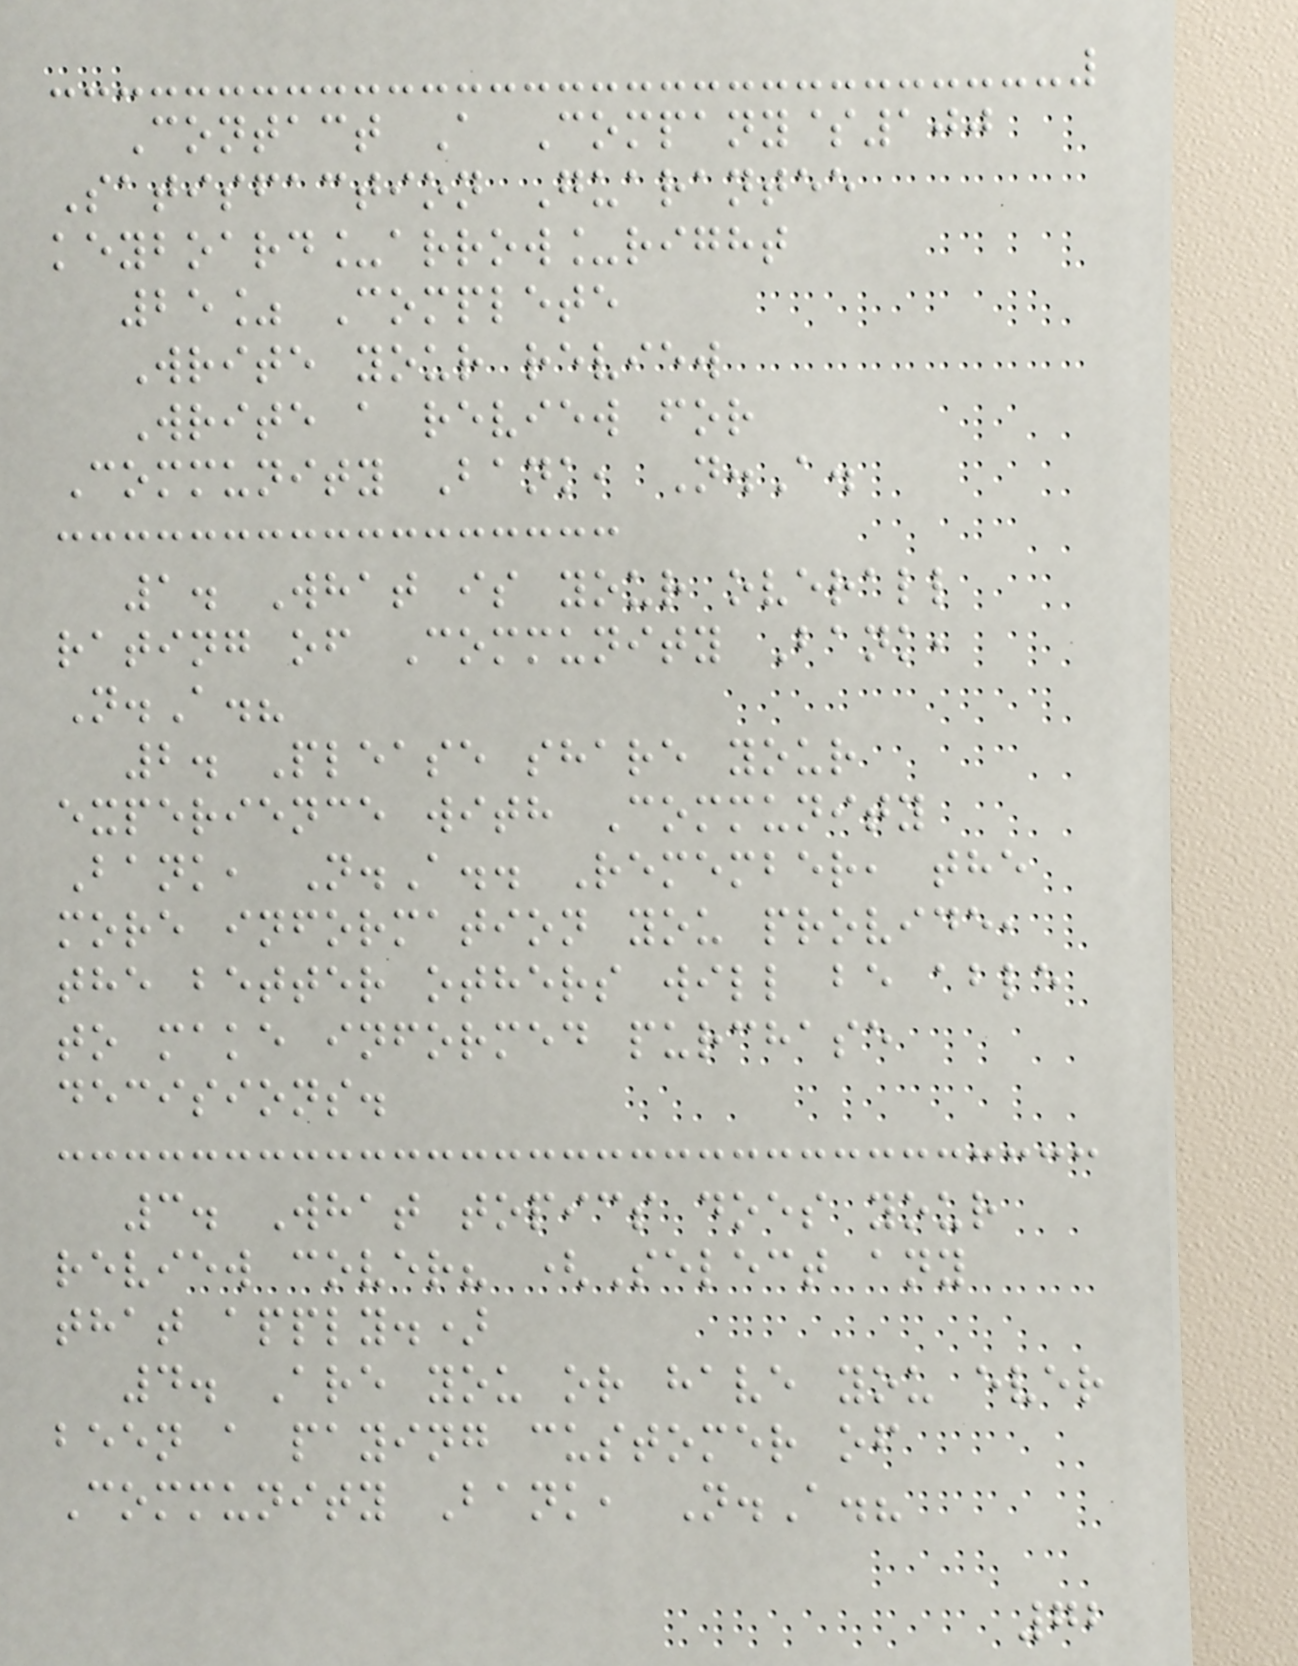Contact A Company$100
Satisfaction Guarantee
keyboard_arrow_right
25% Complete
Write your review
Write a review for
Community Bank, N.A.
1. What is your overall
rating of Community Bank,
N.A.?
2. Please share your
experience with Community
Bank, N.A.. Remember, the
more information you provide,
the better others will be able
to make informed purchase
decisions.
3. What topics does your
review cover? (Select any
that apply.)
4. Are you or have you ever
been a paying customer of
Community Bank, N.A.?
72
